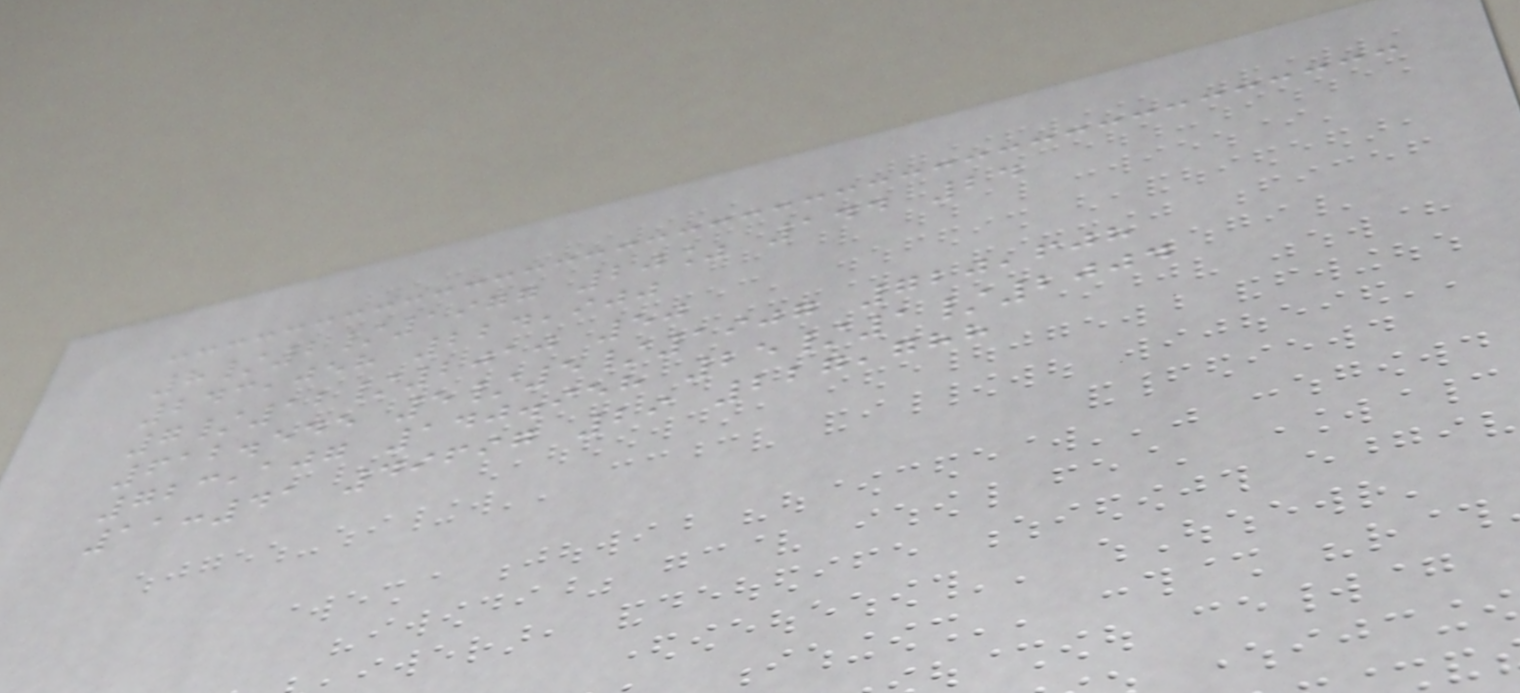8/2/1977 20% 144 24
243,058 224,900
7/12/2010 50
612.545 5/5/1907 720,608
723,107 140.958 25/1/2004
11:41 49697 29 227,788
